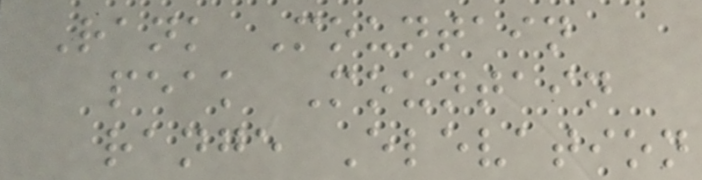Rank Mountain
peak Mountain
range Elevation
